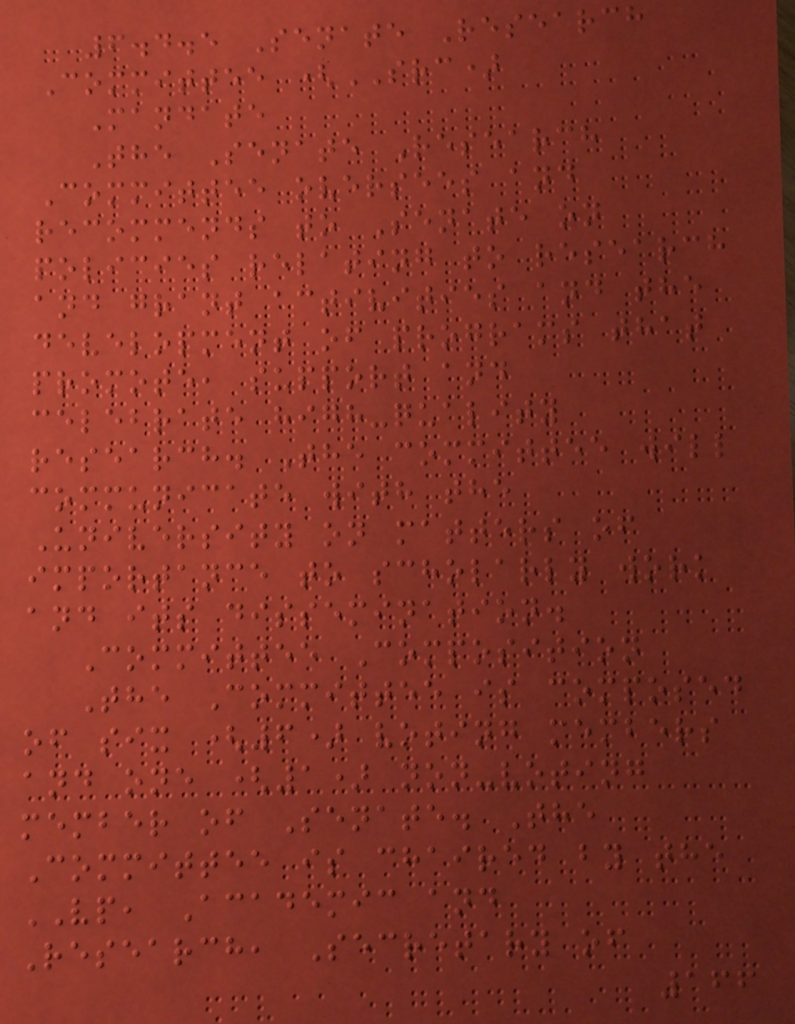6.4.5 Senate Research
Committee (SRC)
Mandate
The Senate Research
Committee oversees and
recommends to Senate on
policies relating to research
and grant activities and the
development of programs that
promote, support and
celebrate high-quality
research. The committee will
communicate with the
University on matters of
importance to scholarly work
and its dissemination.
Committee Composition
The Committee is composed
of six (6) voting members
and one (1) non-voting
member of Senate. The
Committee is chaired by the
VP, Academic and
Research, Secretary of
166
